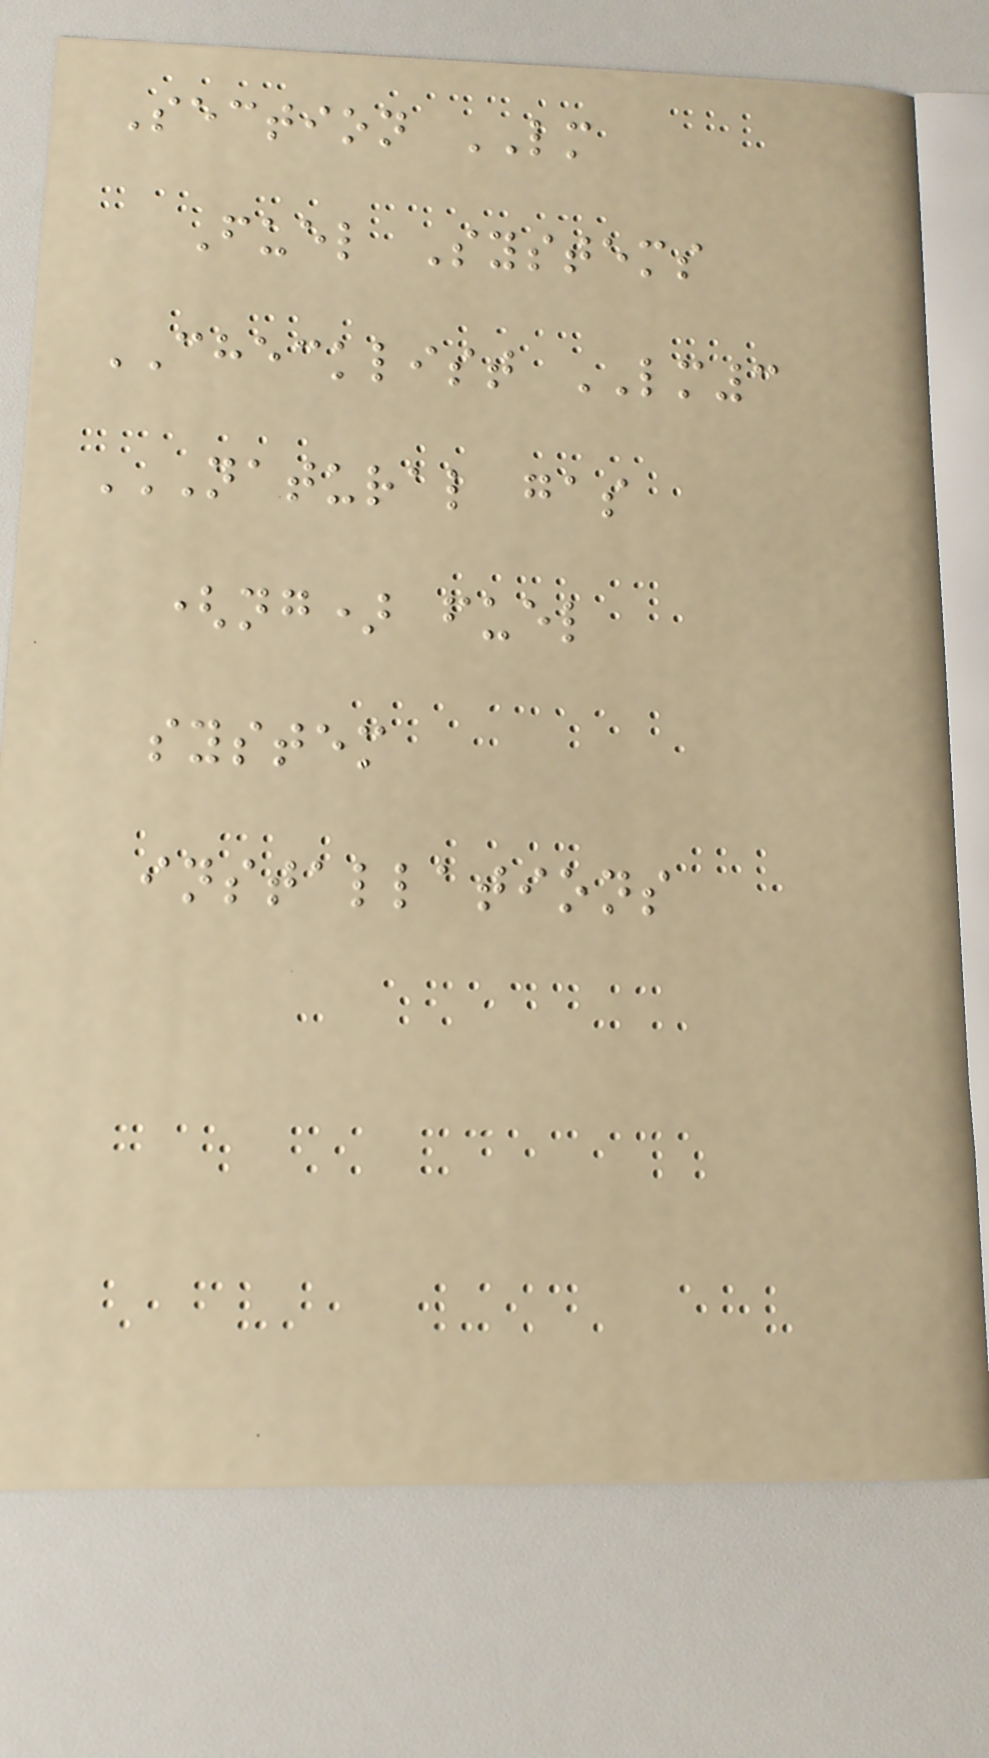Section LM
Fuel Systems
CHECKLIST LM3
NATURAL GAS
(NG) FUEL
SYSTEM
INSTALLATIONS
